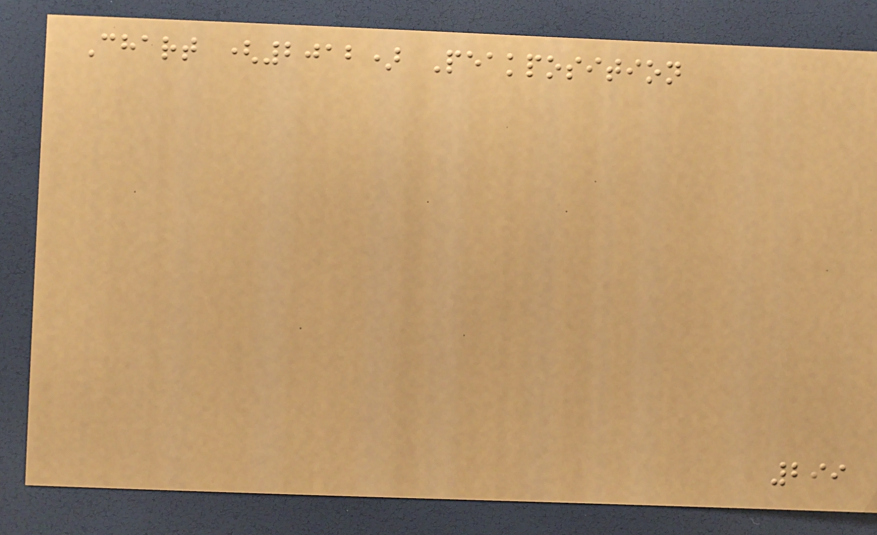Chart (2012) Peakposition
299
